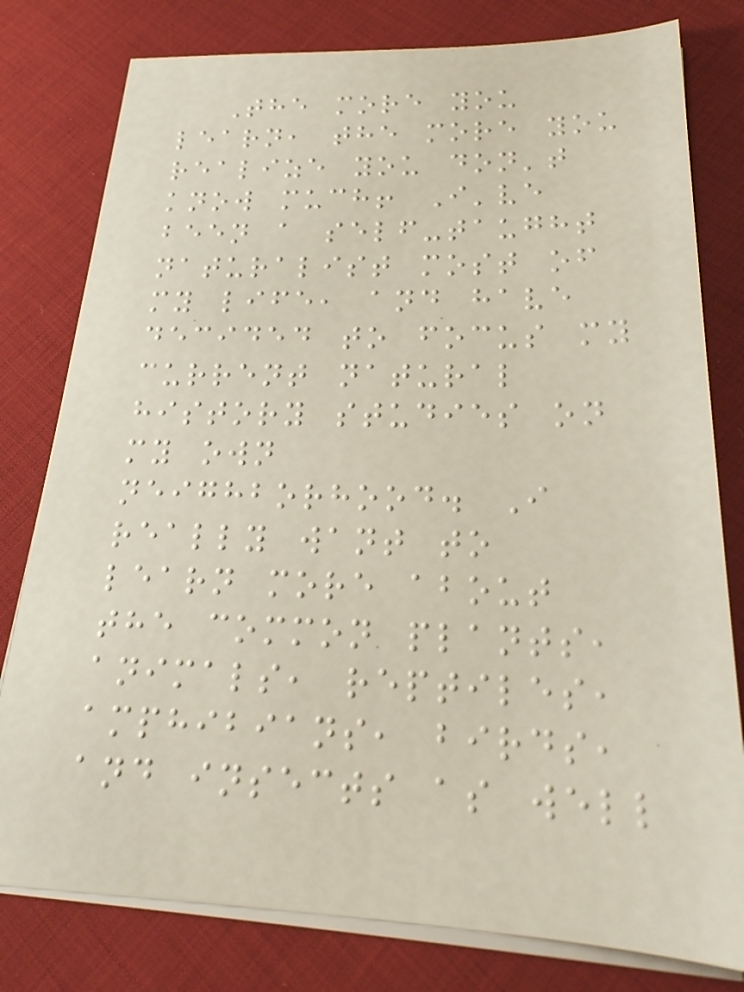The more you
learn, the more you
realize you don't
know much! I've
been a self-taught
naturalist most of
my life, and have
decided to focus my
current natural
history studies on
my own
neighborhood. I
really want to
learn more about
the common plants,
animals, reptiles,
amphibians, birds,
and insects as well
